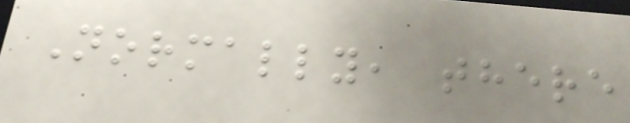Normally, there
